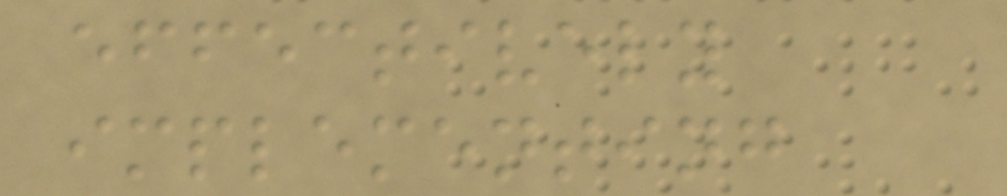effectively
implementing
